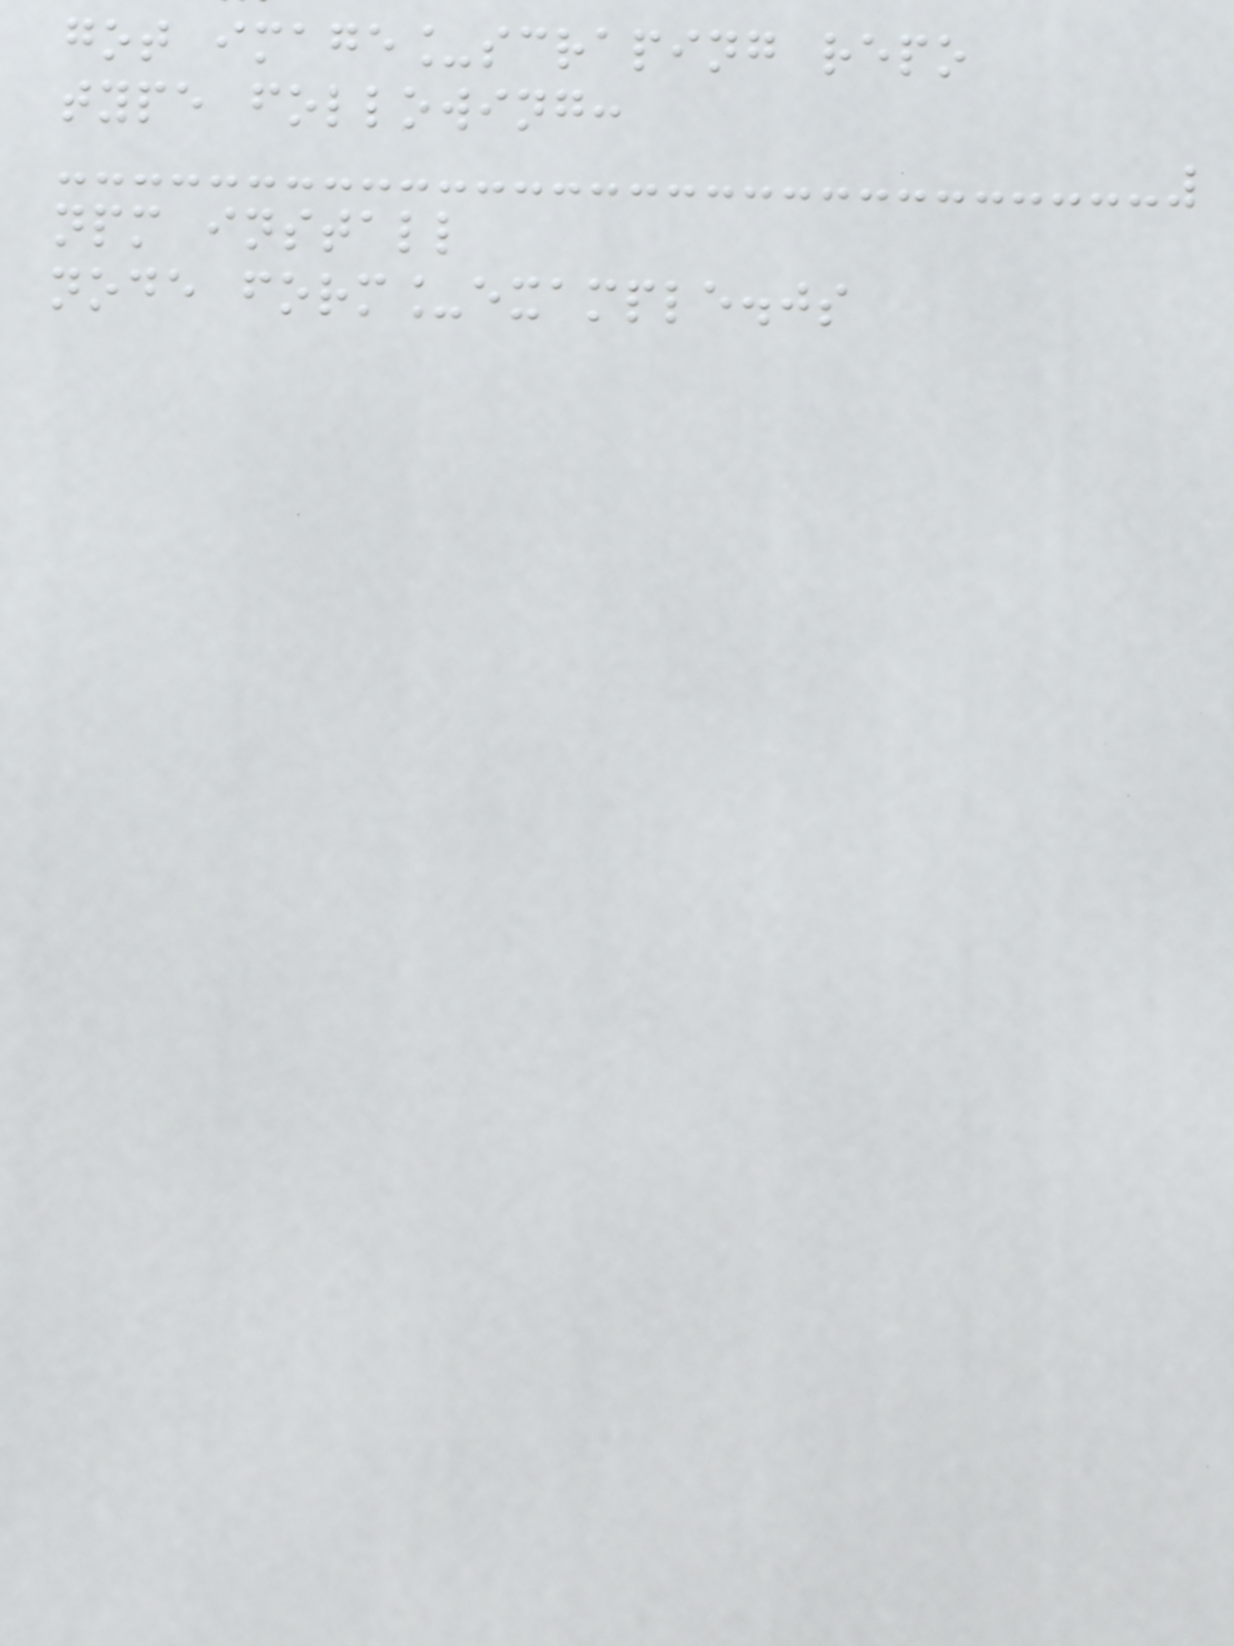got image_scraping repo
type following:
npm install
node form_example.js
